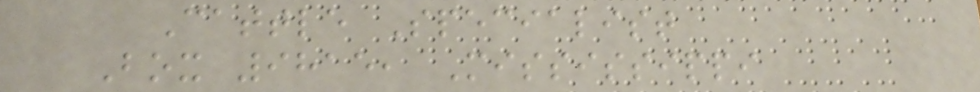Cattle Specialist
Box 9815, Mississippi
